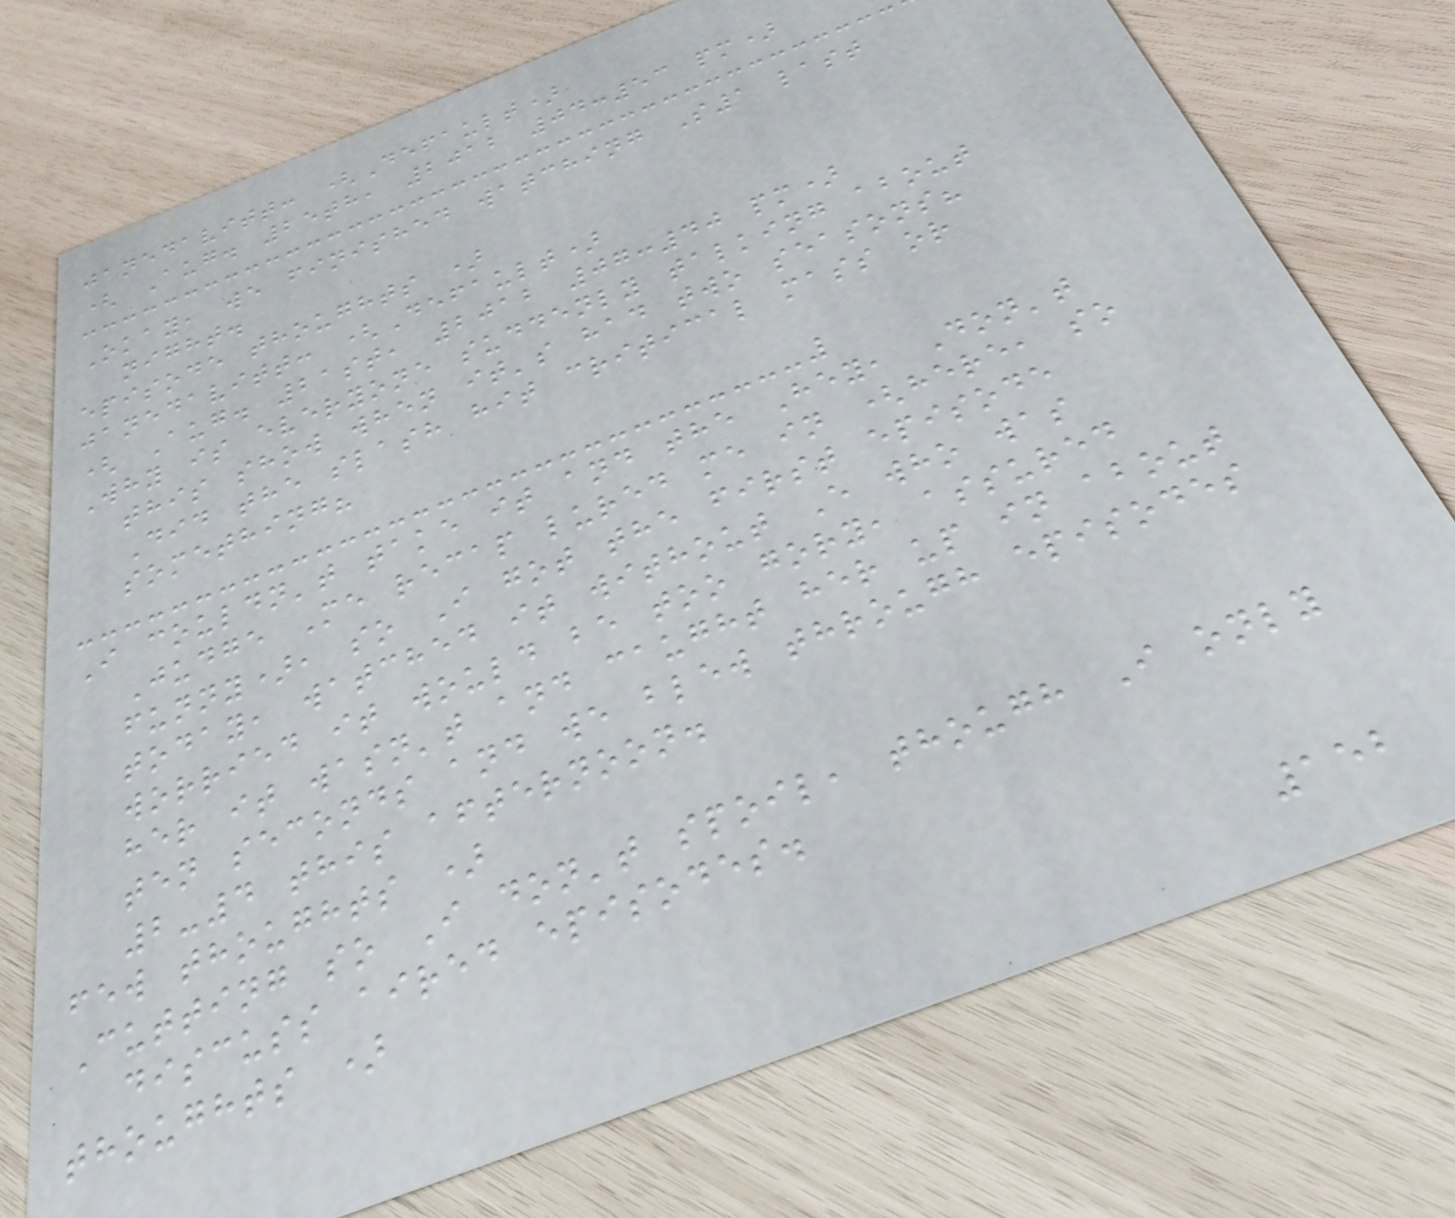janedavitt: (Default)
( Aug. 25th, 2012 04:53 pm)
Okay, we finished watching S1 last
night.
episode thoughts )
janedavitt: (Default)
( Aug. 21st, 2012 07:40 pm)
Why is everyone suddenly talking about
this show when it's had two seasons?
Did the slash hit critical mass or
something?
I couldn't take it and the Hey, Don't
Judge Me recap lured me in (here, so
funny), so I got the first episode
today, watched it without E who was
worried it would be too gory, assured
her it wasn't and caught her up in about
ten seconds and we blew through episodes
2-4 this afternoon.
few thoughts )
Cutting so I don't spoil, though I only
discuss aired episodes.
thoughts )
152
